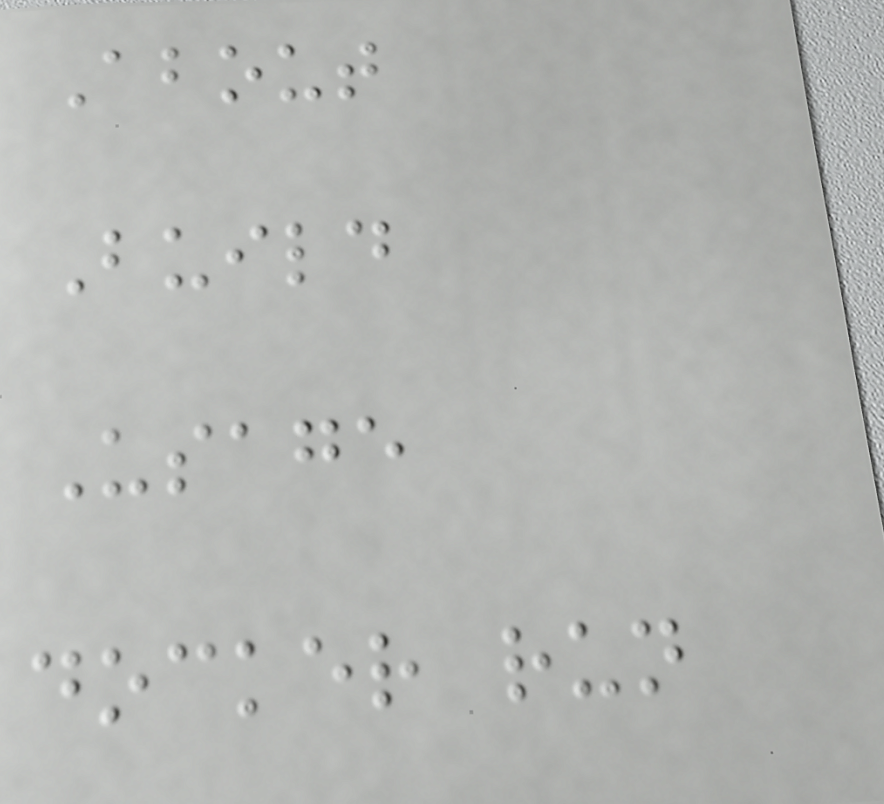About
Build
Usage
docker run
